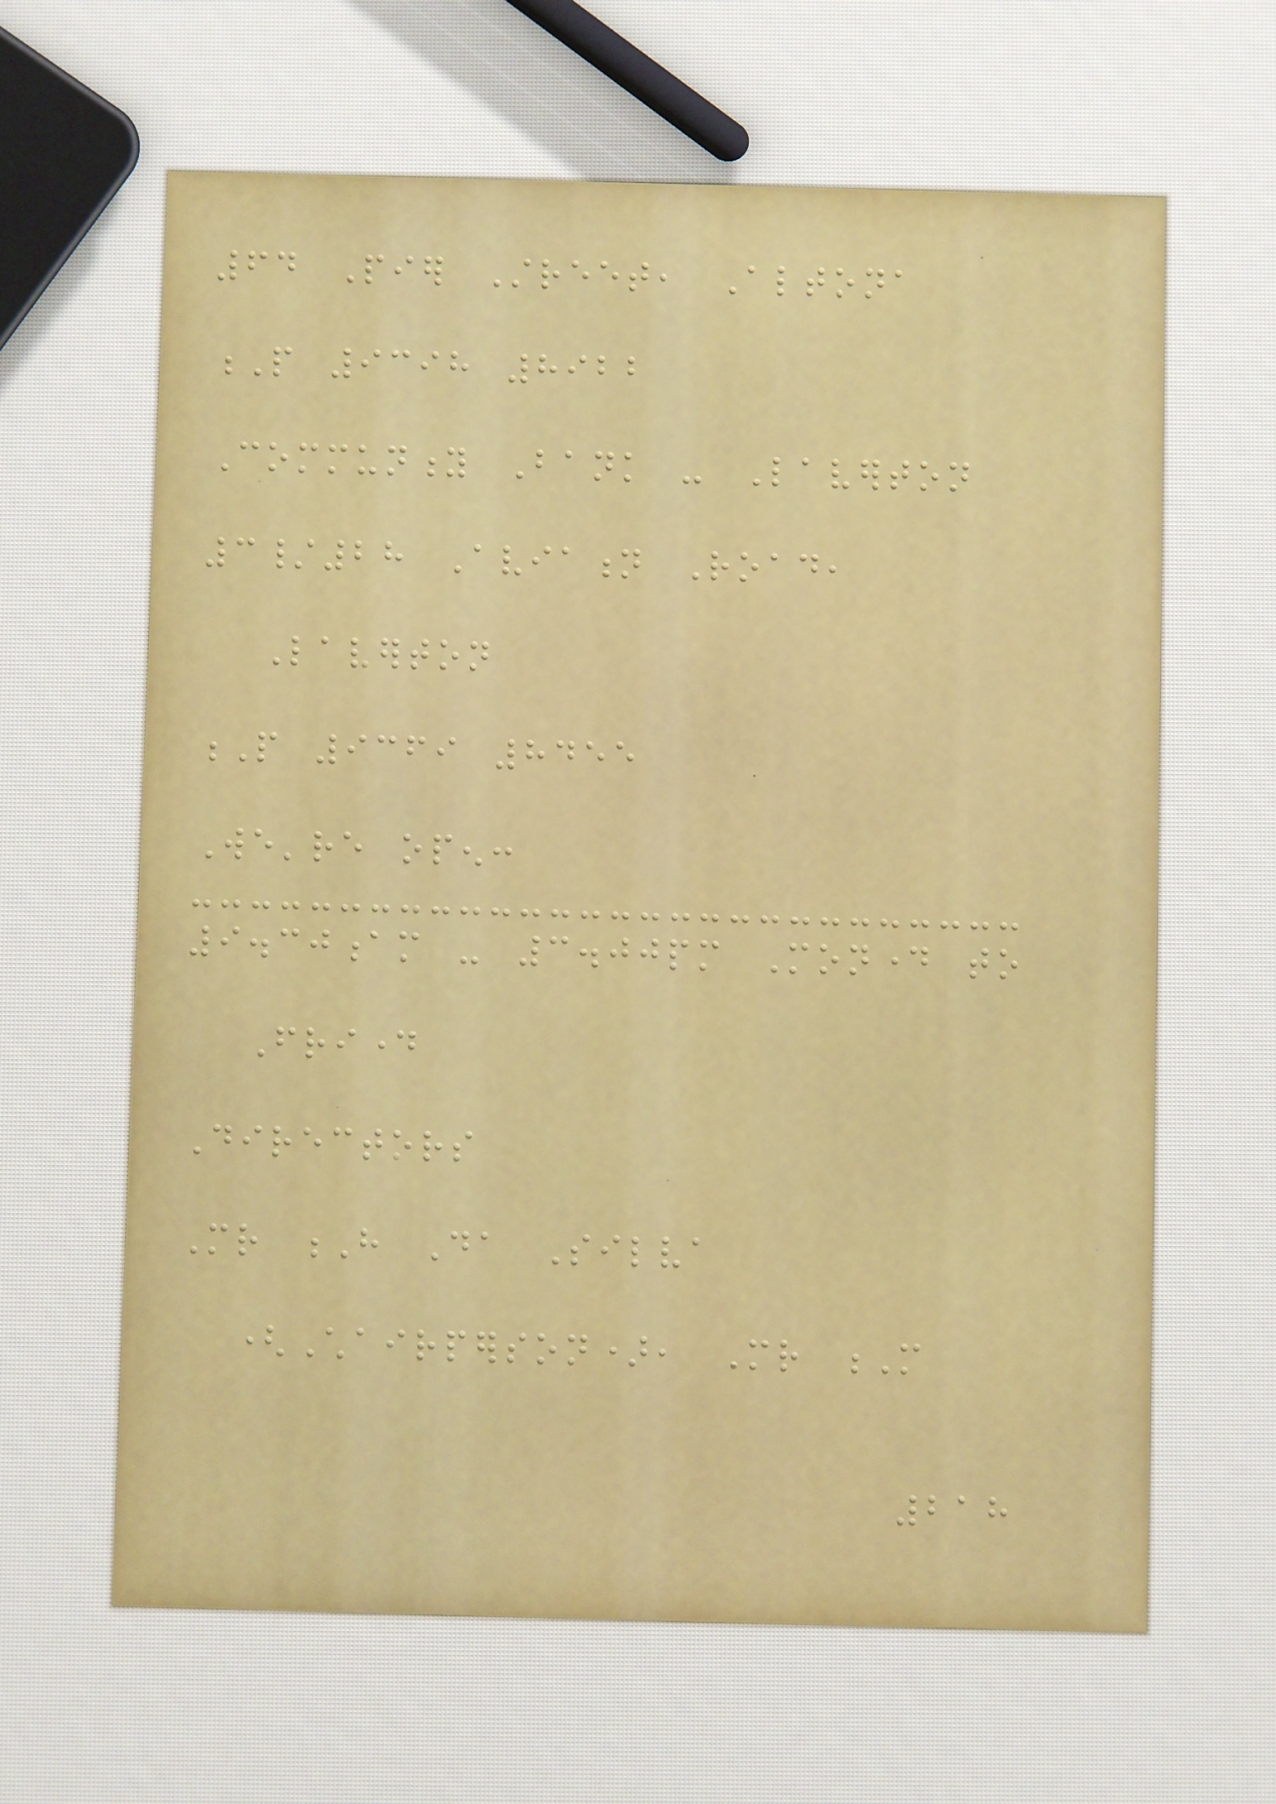64 Pier Street, Altona
P 9398 8922
Community Bank - Laverton
3/28 Aviation Road,
Laverton
P 9369 8455
We're open:
9.30am - 3.00pm Monday to
Friday
Directors
Mr H Da Silva
(Chairperson), Mr M
218
